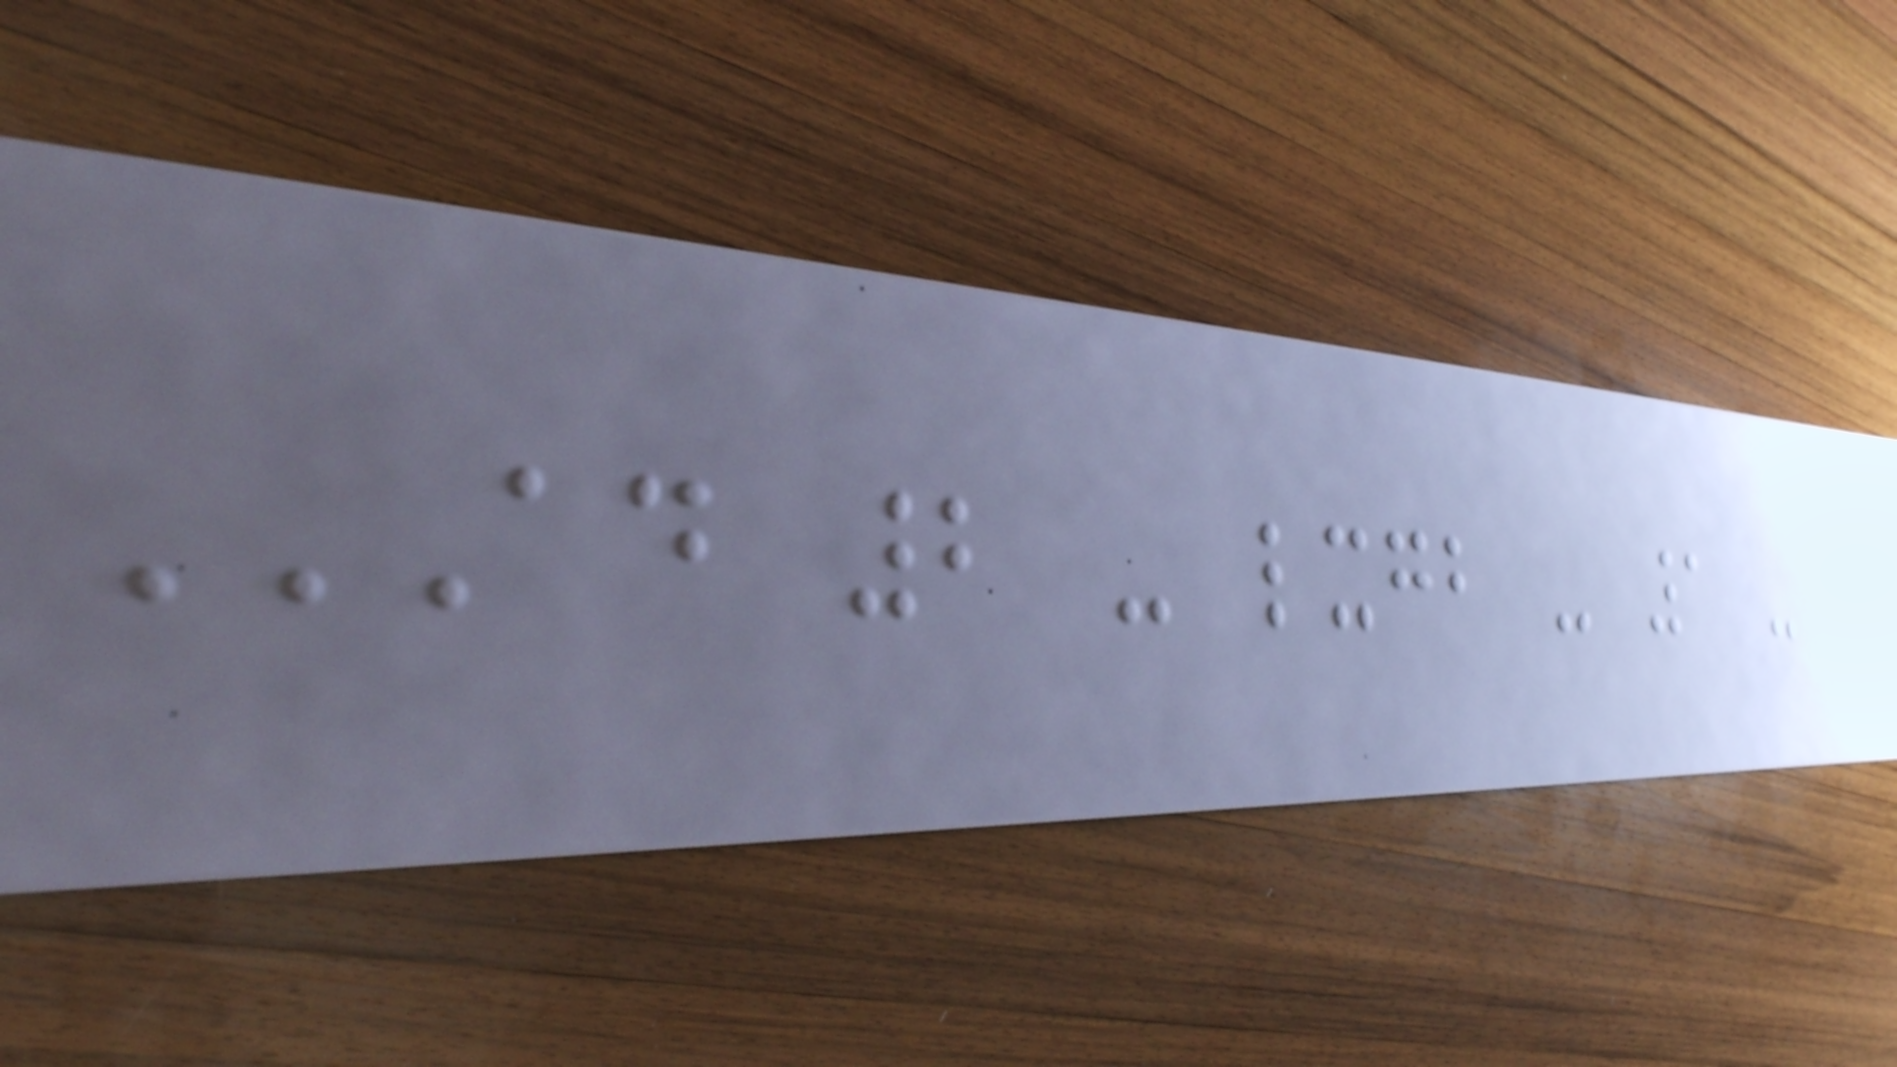AD 2 - LXGB - 1 -
